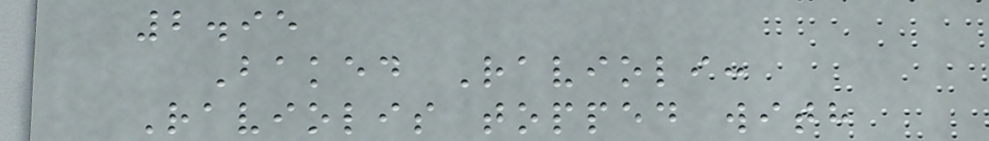2.95
Baked Ravioli:
Raviolis topped with
